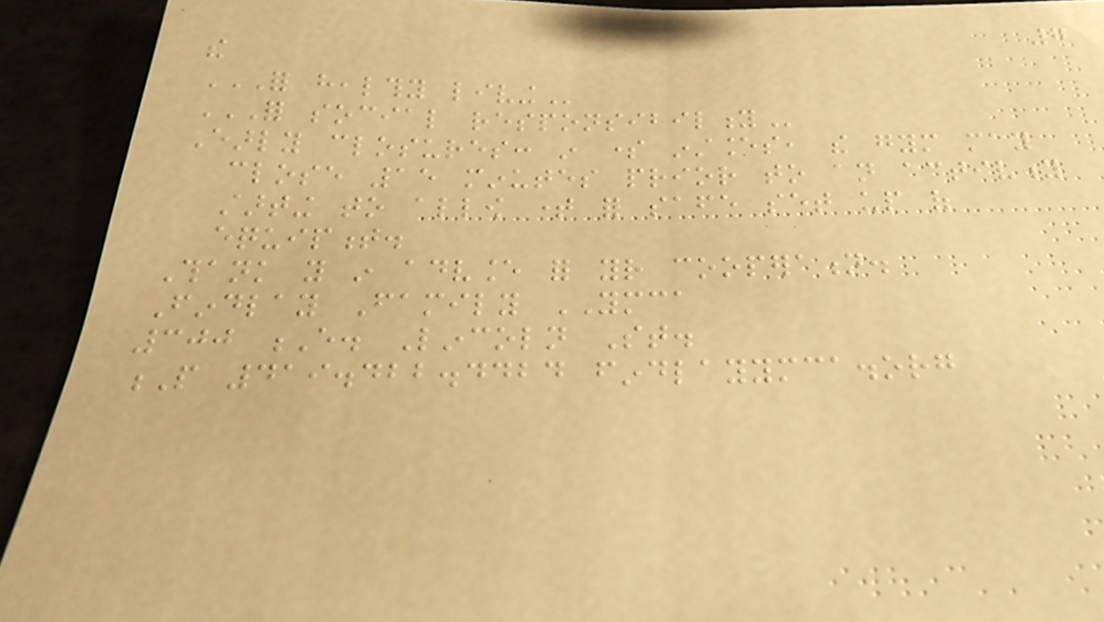7
the
FOR HEALTHY LIVING
FOR SOCIAL RESPONSIBILITY
Early closures: in some instances, the gym may
close 15 minutes prior to an activity
starting to allow time for safe set up of
equipment.
Thank you in advance for your cooperation.
Findlay Family YMCA
300 E. Lincoln St.
P 419.422.4424 findlayymca.org
